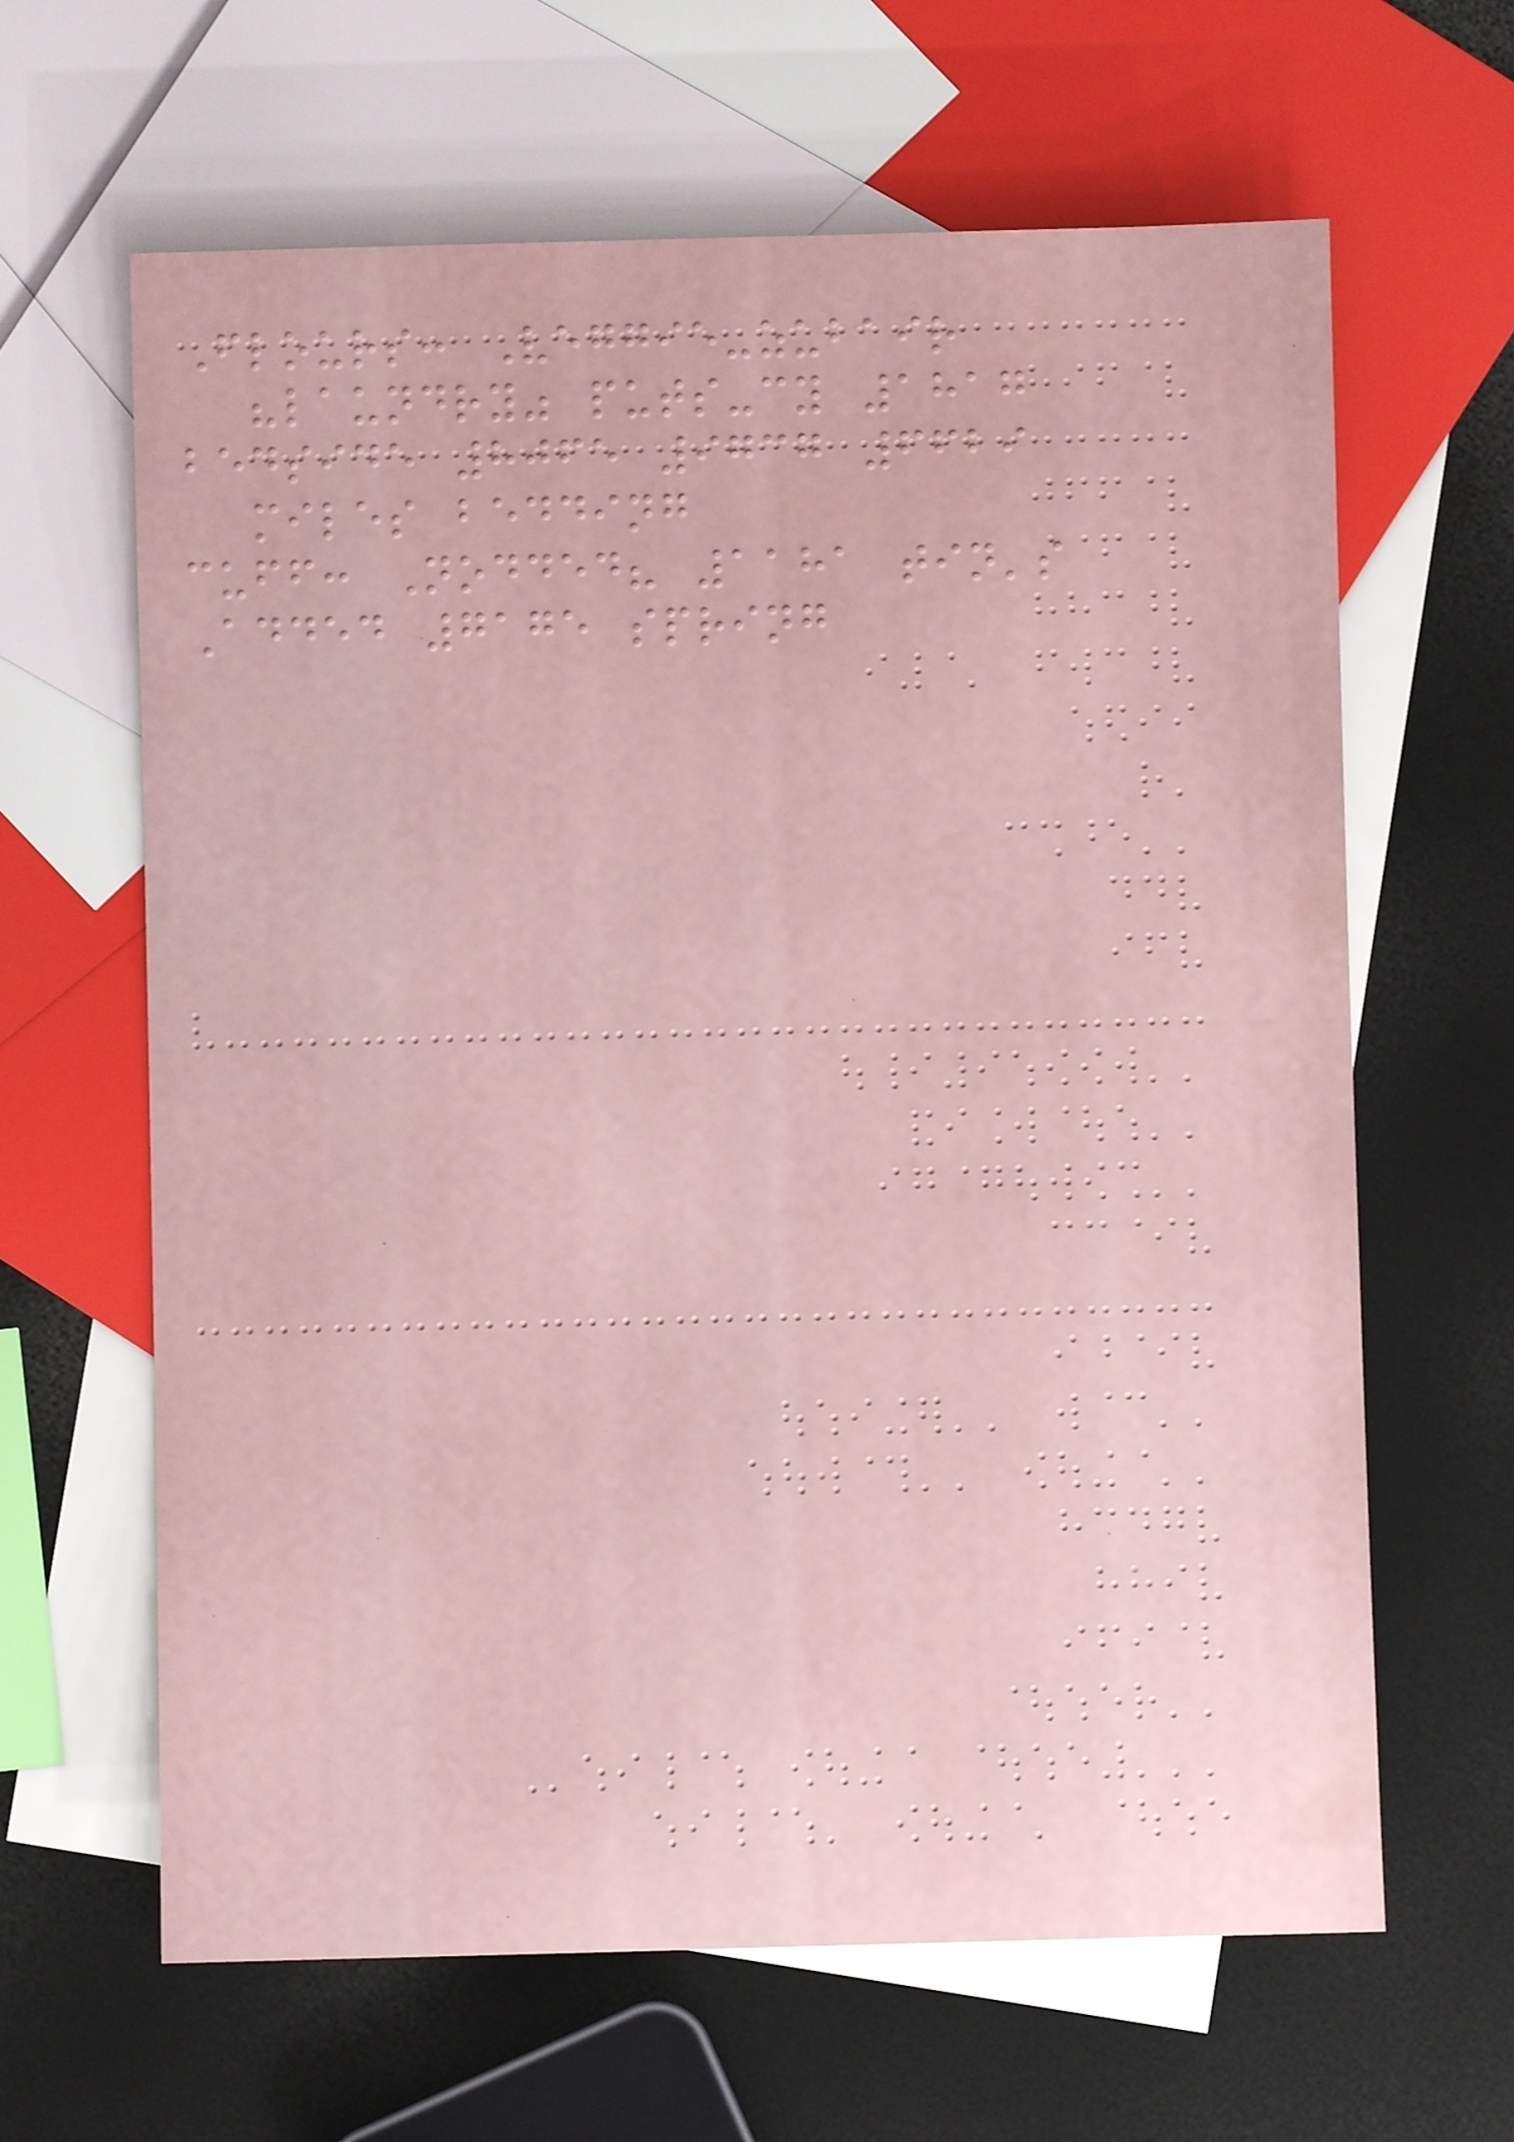Flours: Veggie-zubair
"laundry" puts-cy 1817
bedside 8065 9737 6629
miles bedding
cuff: Nodded? 1181 tin's
Added 7175 spring
